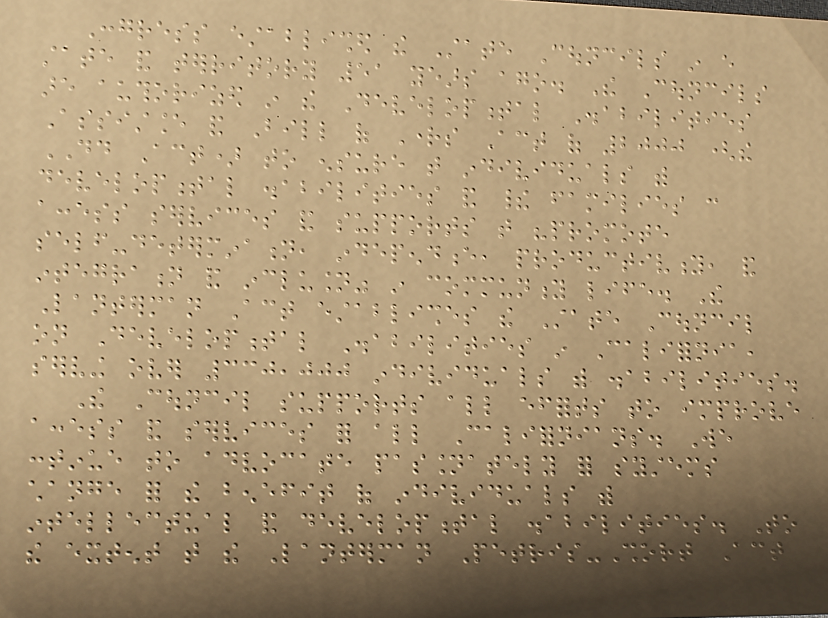Congress established the State Councils in every
state and territory 51 years ago. The Councils
are authorized in the Developmental Disabilities
Assistance and Bill of Rights Act of 2000 (the
DD Act) to ensure that individuals with
developmental disabilities and their families can
access services and supports that "promote
self-determination, independence, productivity, and
integration and inclusion" in community life. The
Lanterman Act establishes the State Council
on Developmental Disabilities in California,
serving over 330,000 individuals with disabilities.
The Council supports all efforts to improve
access and services for all Californians. We
continue to advocate passionately for systems
change for the benefit of individuals with
intellectual and developmental disabilities. To
the extent that the Lanterman Petris-Short Act
